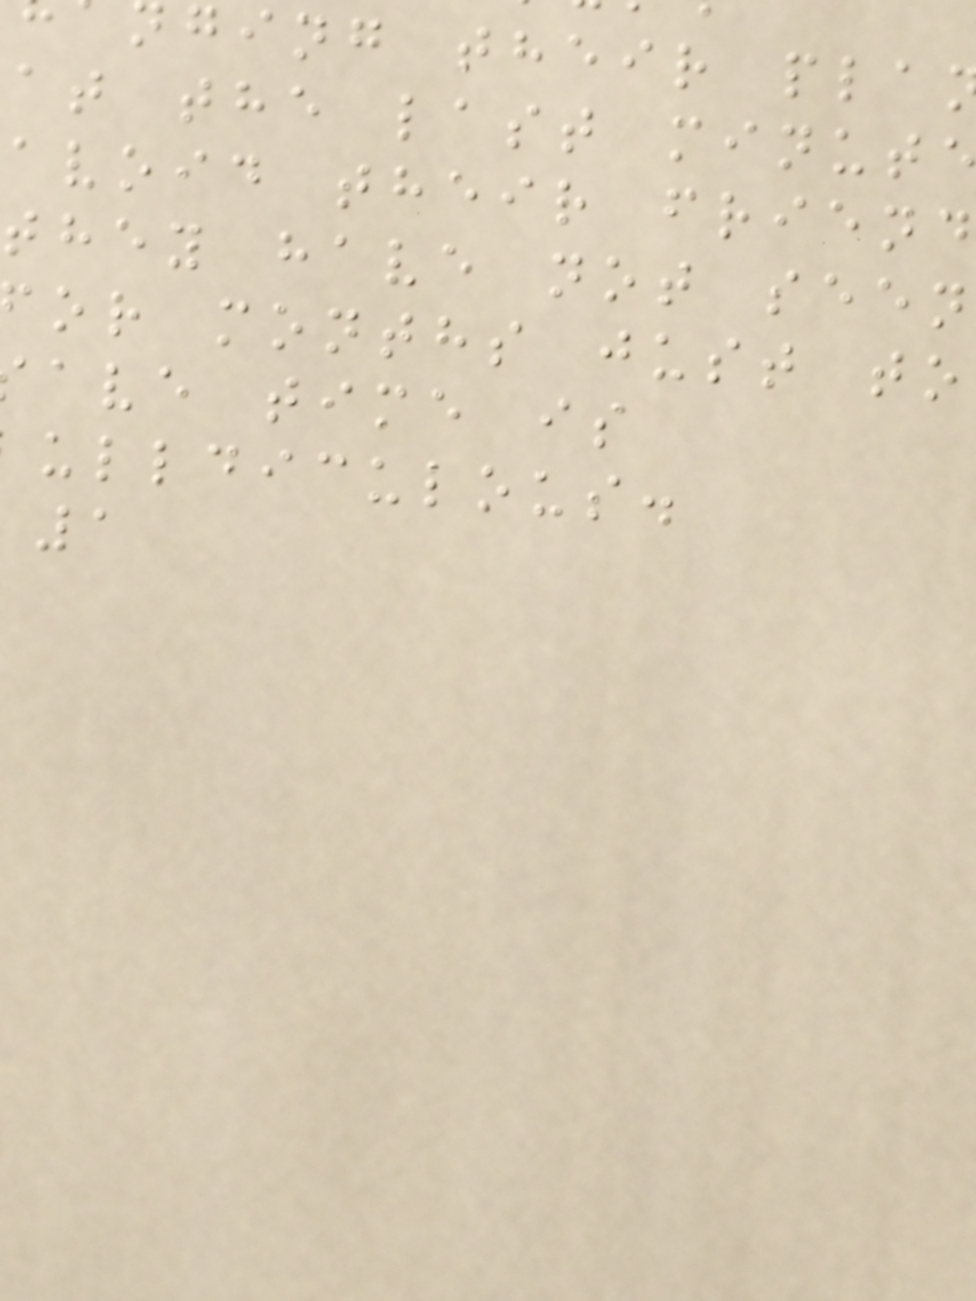ging their pla
at the last minute
avoid their friend
they have not seen
or months just to
ave time is
ulldiculous.
